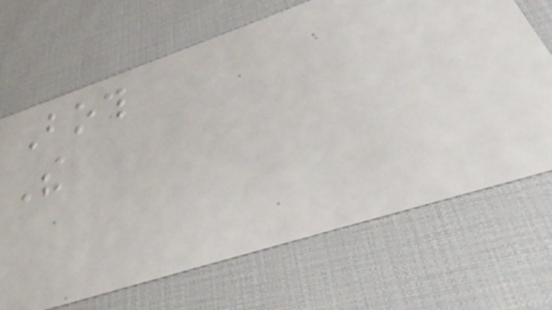Both
The
